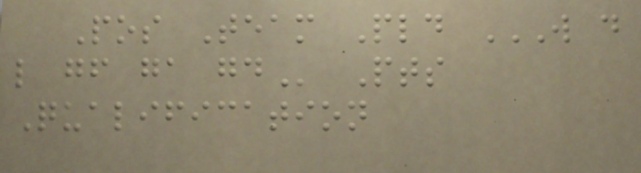Pos Team Pld W D
L GF GA GD Pts
Qualification
